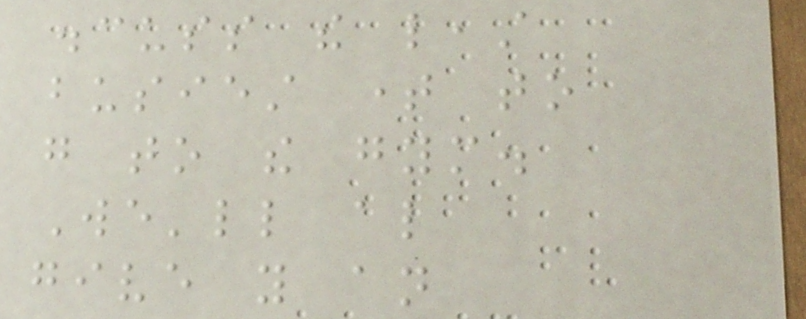discuss the least
busiest time to
go to the gym.
We'll also
give you an
